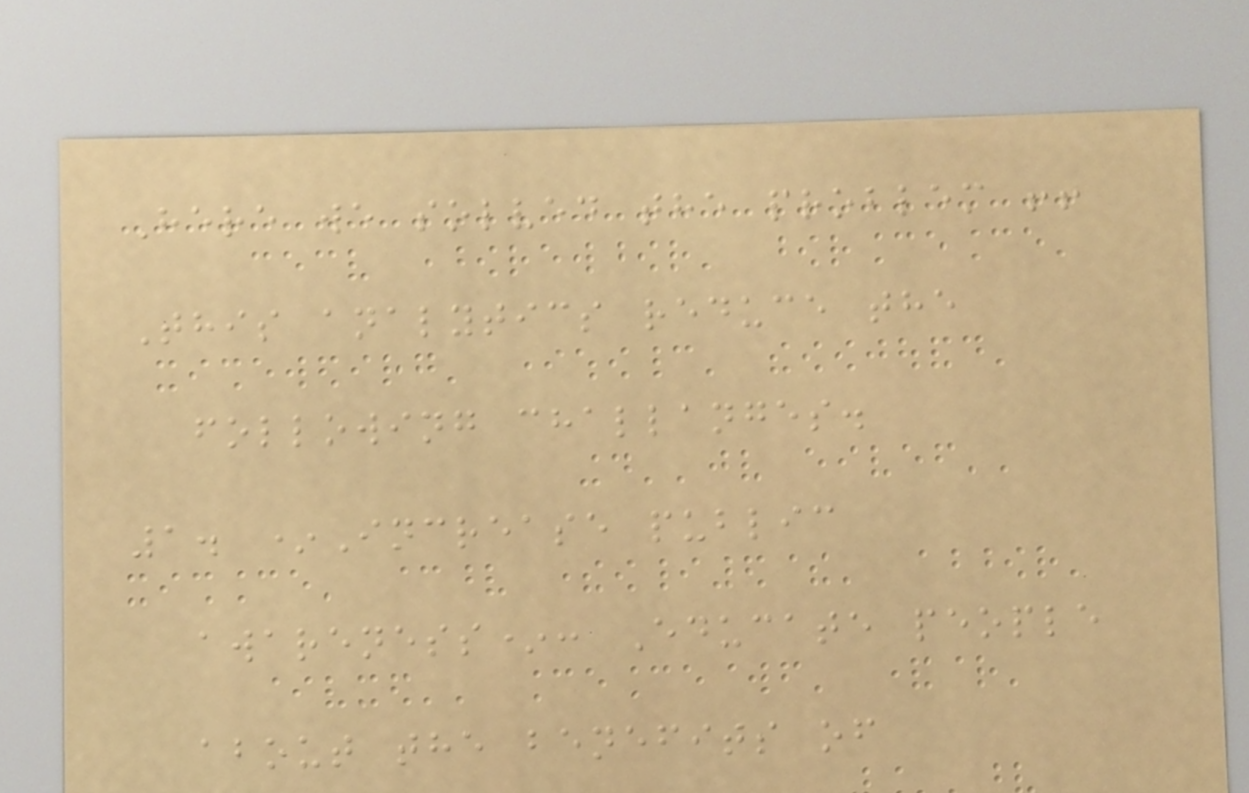Here we solved the problem !!
This analytics reduce the
following challanges.
1. *Increase public
awareness*: Educate people
about the benefits of
